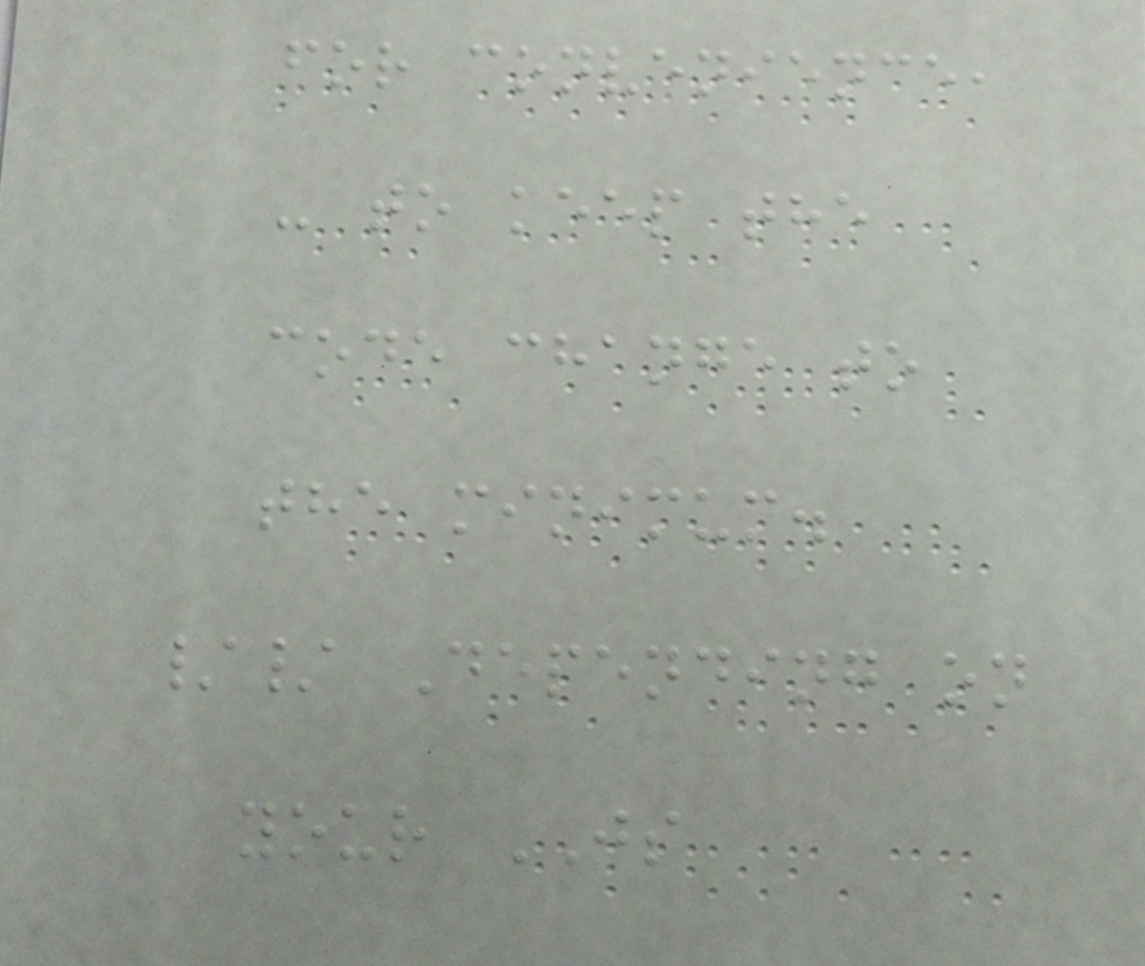for convenience,
- to keep the
code change to
the minimum.
// Depending on
your JS
